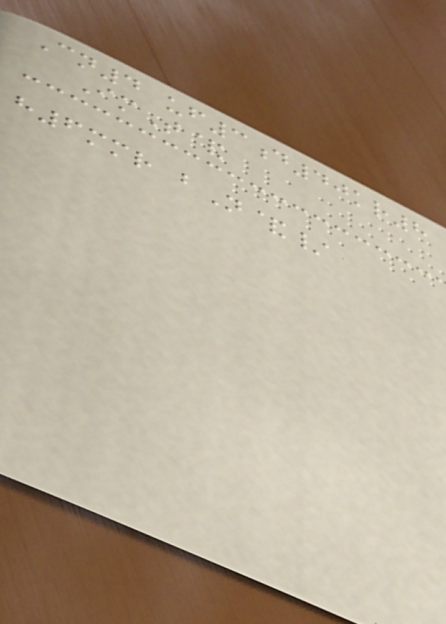Cn4 uf3d40kr8
ImT&
h6mmr bN&/
